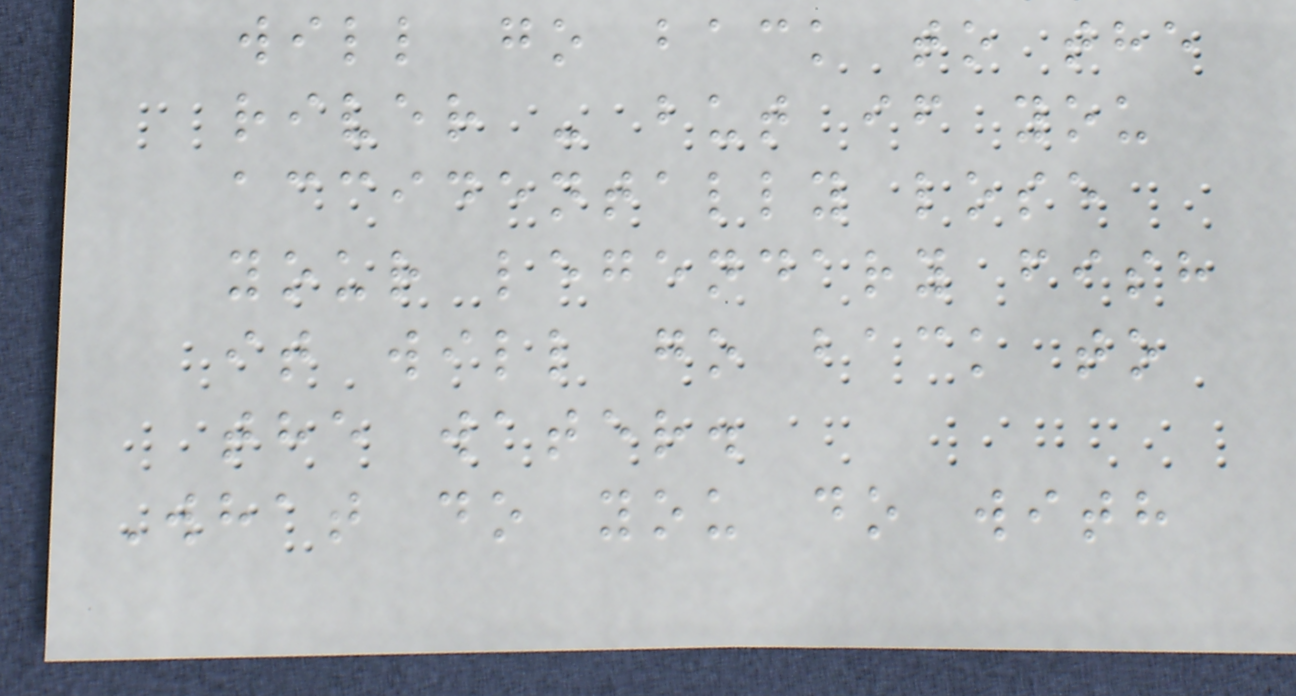will go back to the
river - but if you
accidentally lose
your legendary fish
it will go back to
the water.
What do you do with
